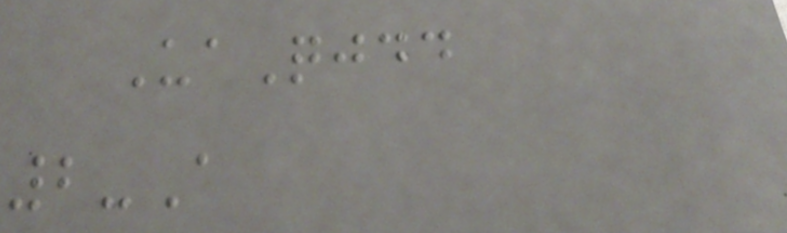UaQjdd
2-A
